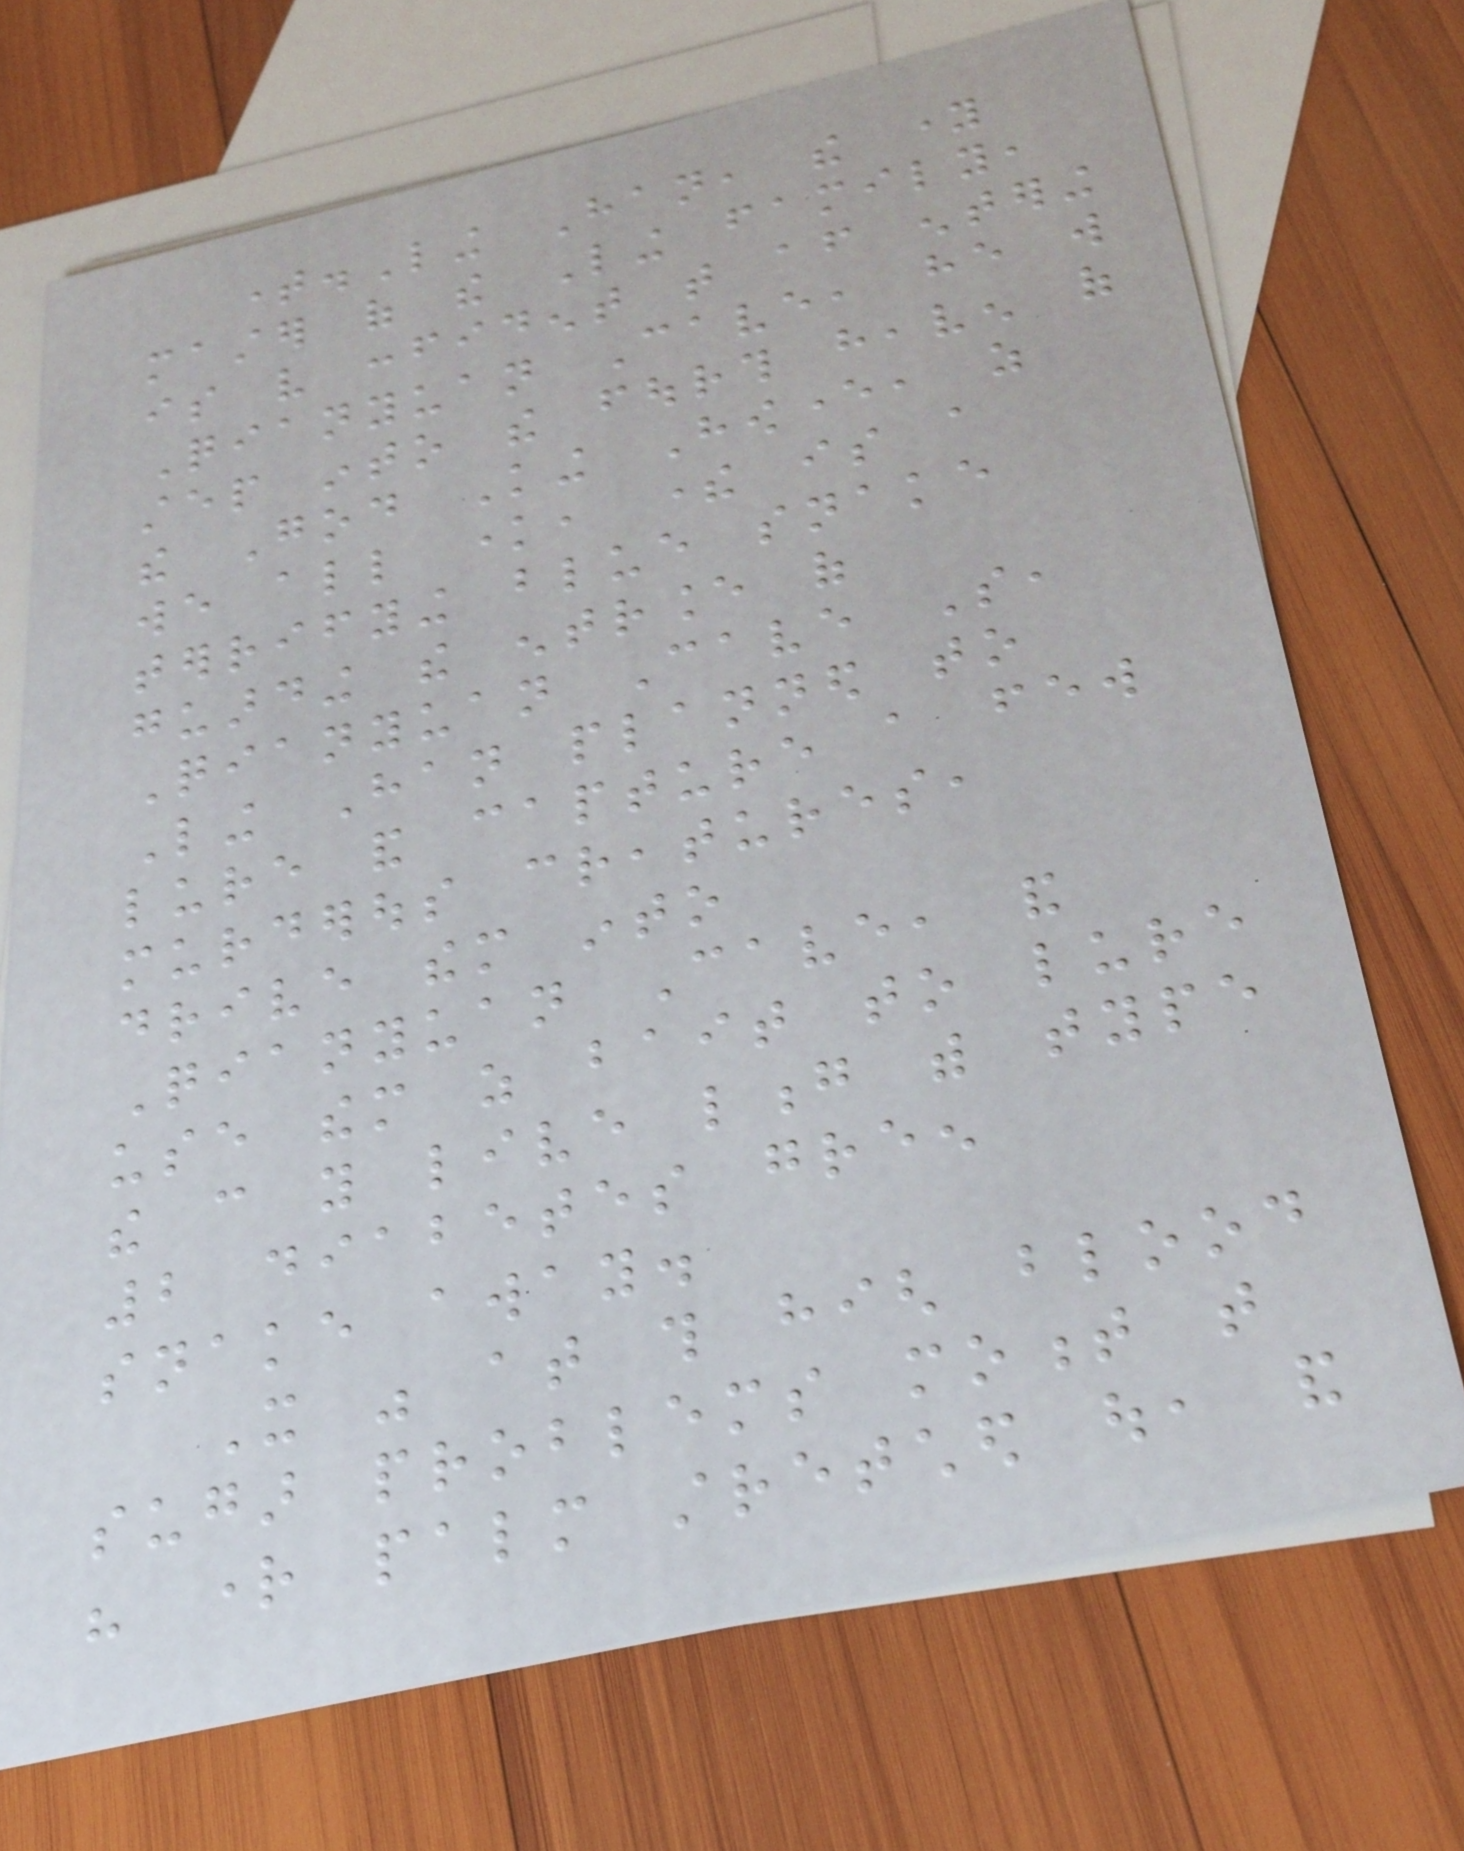time.Ling Han, the young
master of the Ling family,
is very confident that after entering
Qianyuan Cave, he will
step into the fourth heaven of
the God King However, as
we all know, there is a
terrifying blue snake
guarding the entrance of
Qianyuan Cave So,
Ling Han planned to
lure and capture a few
murderous creatures,
drive them into
Qianyuan Cave, and
use them as bait to lure
the can you live long with type
2 diabetes green
snake away.
It was at this high blood
sugar problems moment that
his right palm stretched out, and
